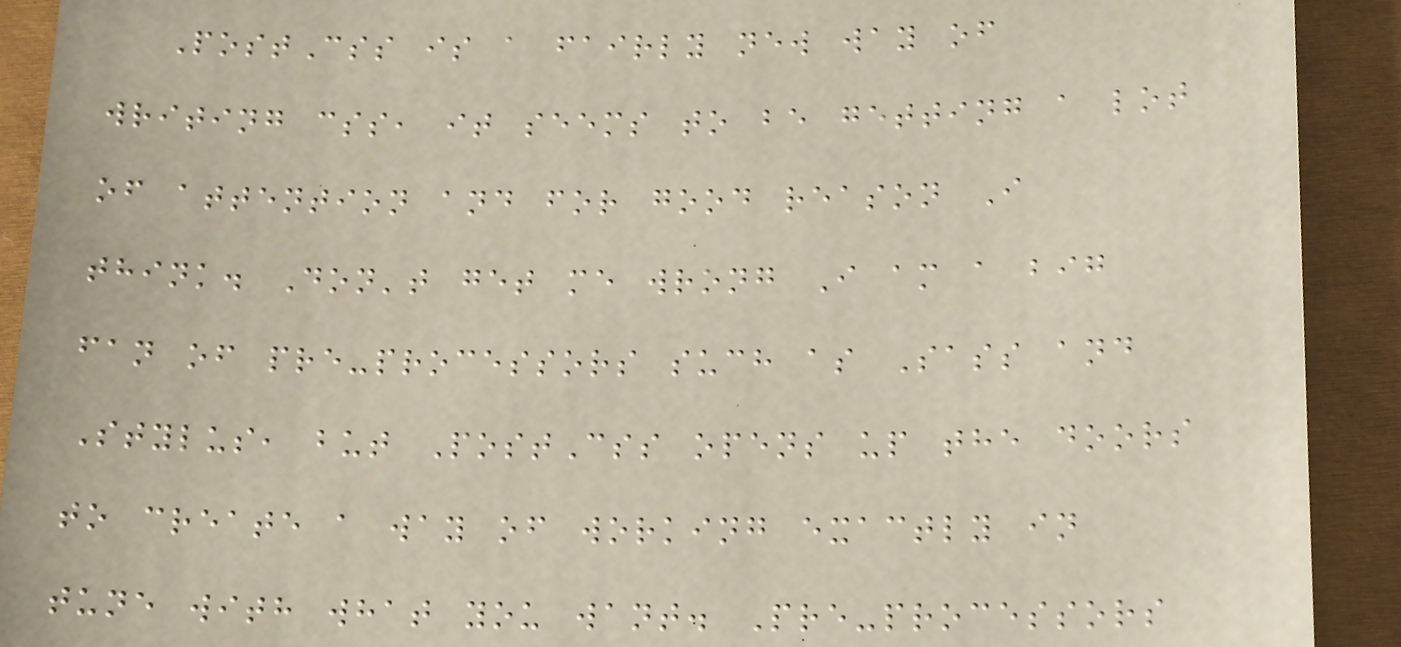PostCss is a fairly new way of
writing css, it seems to be getting a lot
of attention and for good reason I
think. Don't get me wrong I am a big
fan of pre-processors such as Sass and
Stylus, but PostCss opens up the doors
to create a way of working exactly in
tune with what you want. Pre-processors
